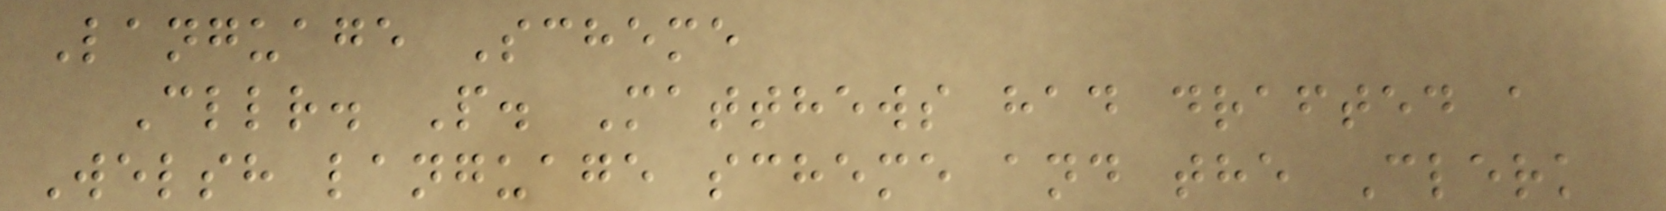Language Scheme
Cllr. P. Matthews had drafted a
Welsh language scheme and the Clerk
